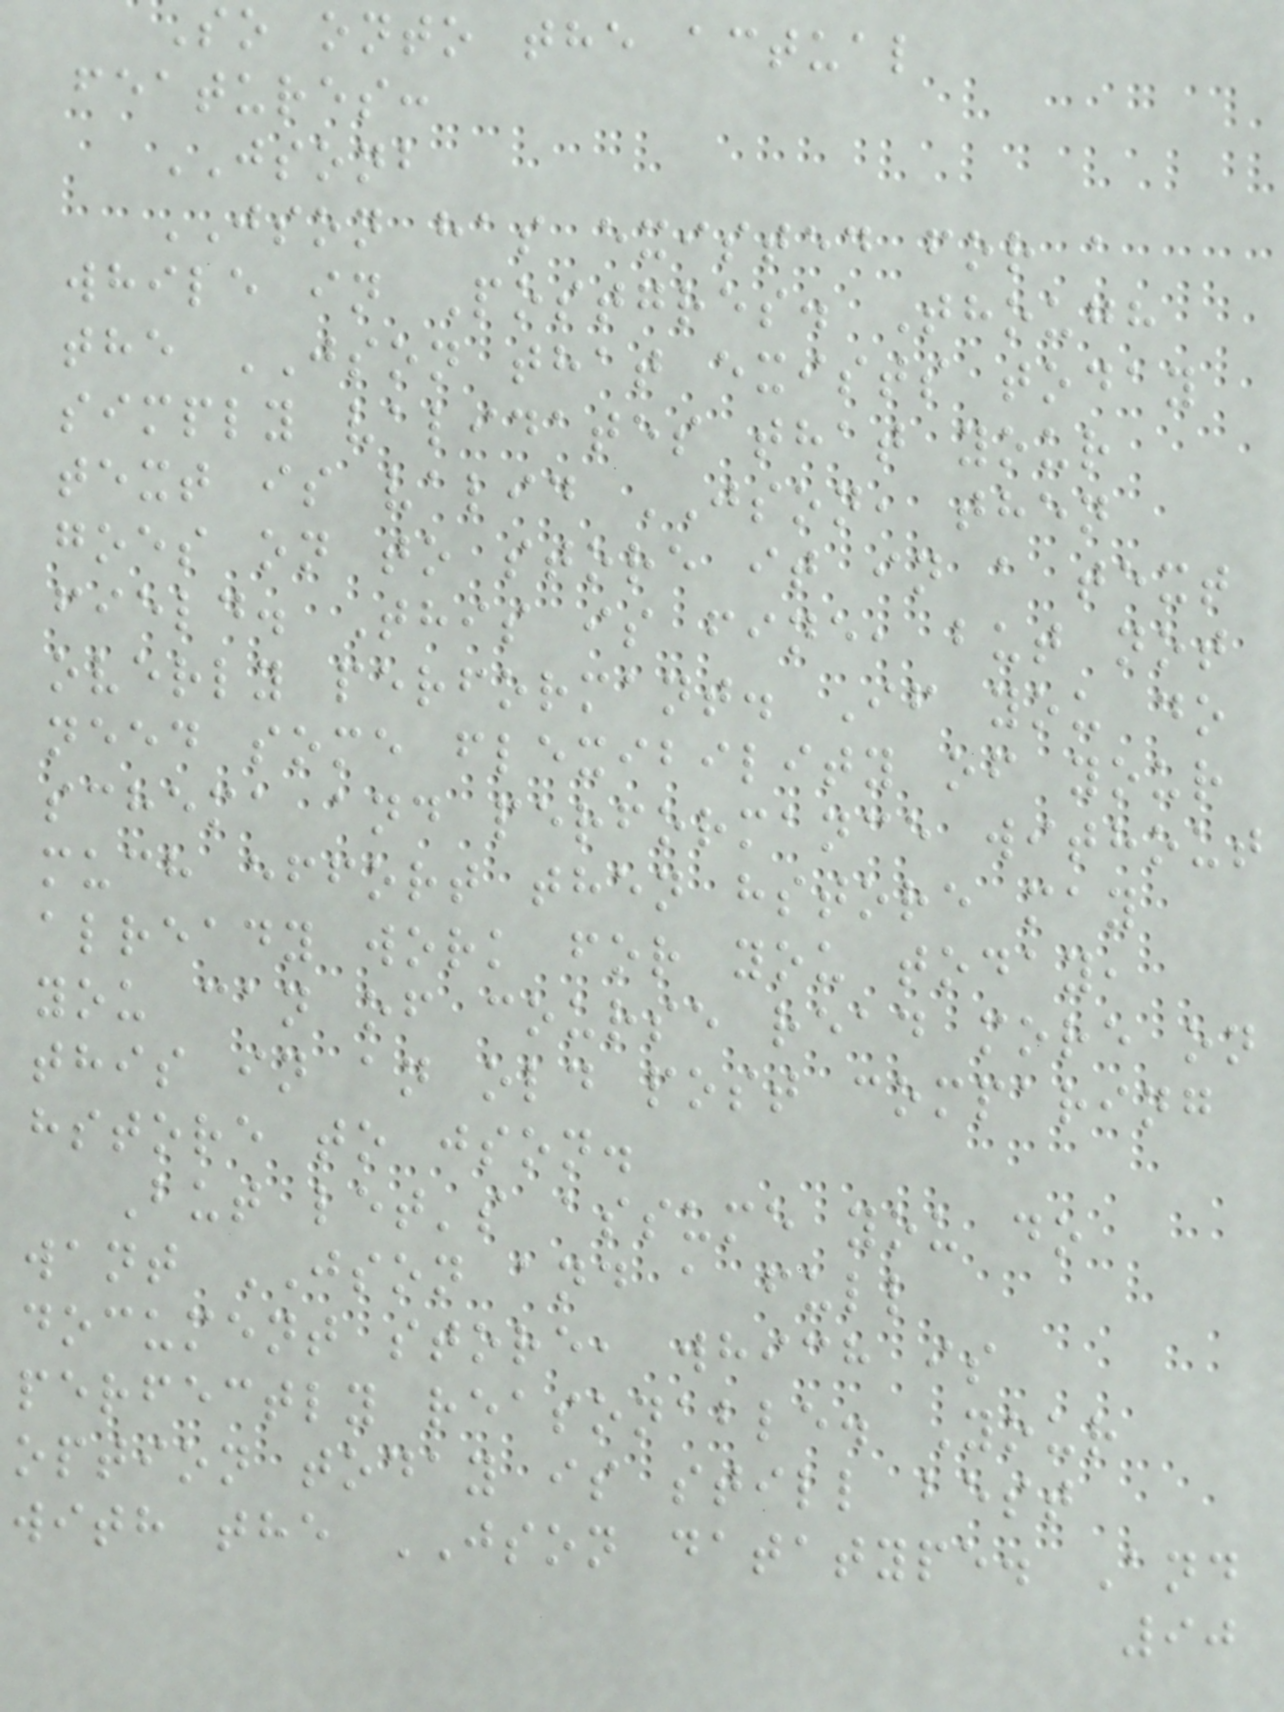So onto the actual
features:
JSONB
JSON has existed for a
while in Postgres. Though
the JSON that exists today
simply validates that your
text is valid JSON, then
goes on to store it in a text
field. This is fine, but not
overly performant. If you do
need some flexibility of your
schema and performance without
much effort then hstore may
already work for you today,
you can of course read more on
this in an old post comparing
hstore to json.
But let's assume you do
want JSON and a full
document store, which is
perfectly reasonable. Your
option today is still best
with the JSON datatype. And
90
